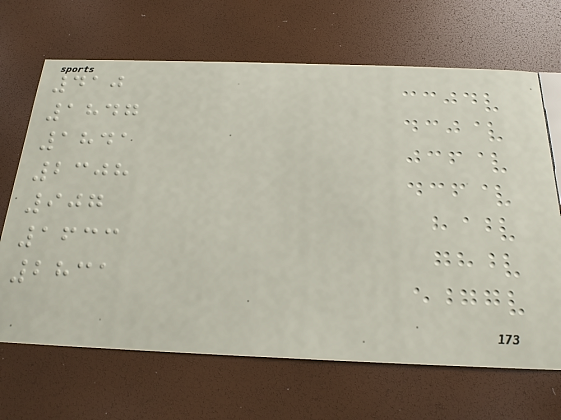410
1847
1841
2308
907
1633
2831
